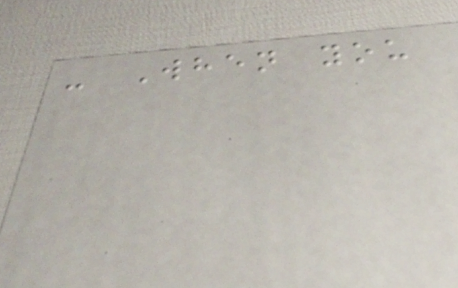- When you
